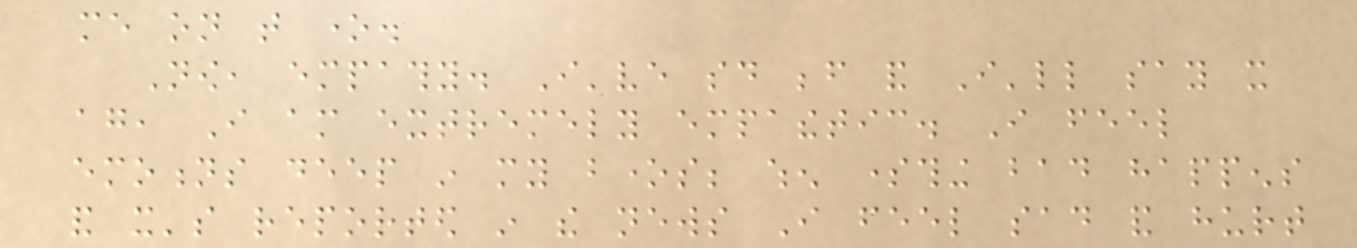me on that one.
Now, empathy. I've said before and I'll say it
again, I am extremely empathetic. I feel
emotions deep in my bones; when something bad happens
and it's reported in the news I feel sad and hurt
